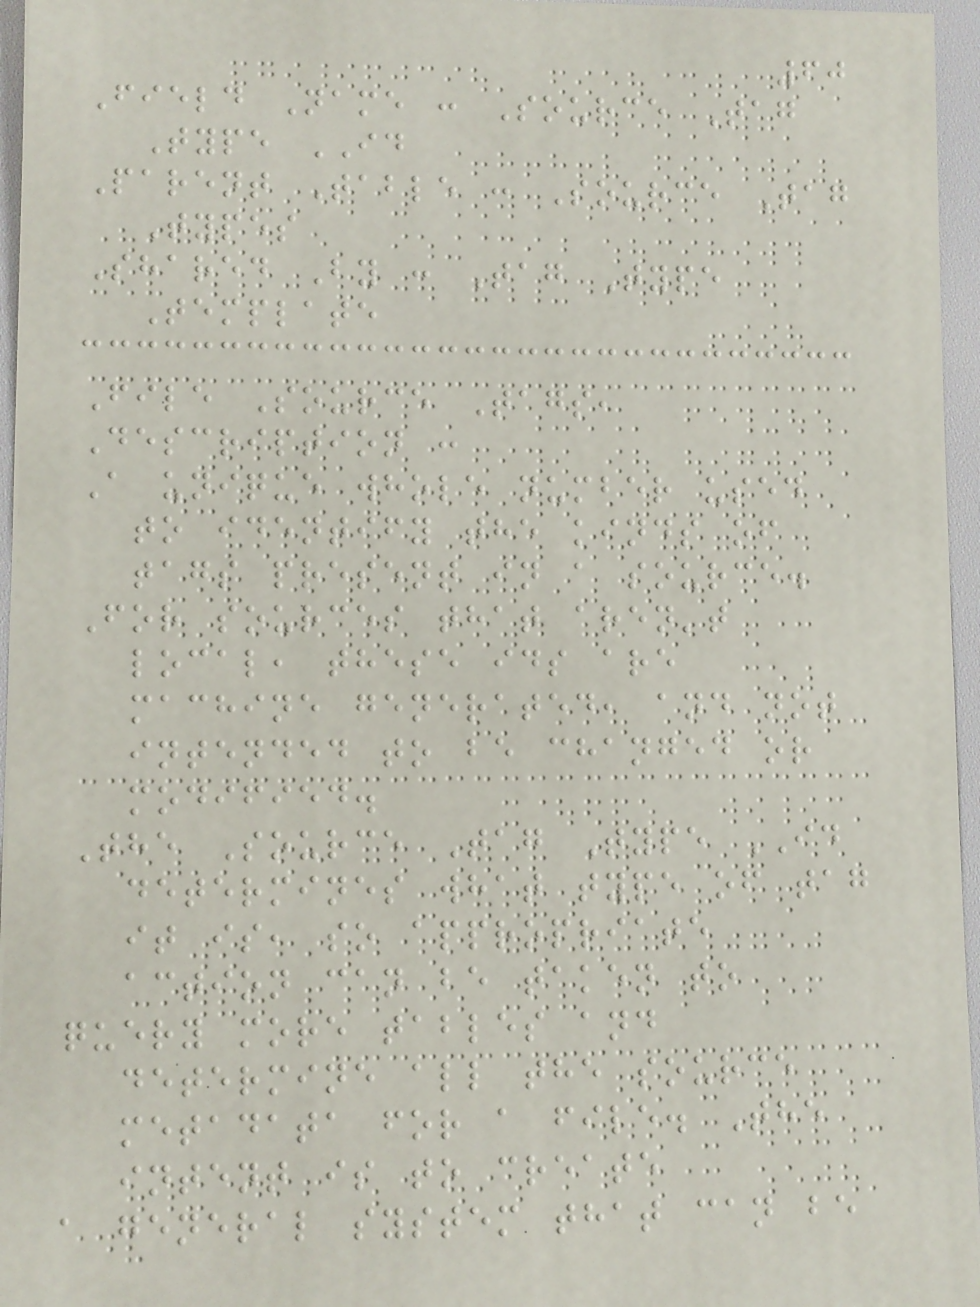60
Field Name : Source Tag
Type ID
Parent Table : Source Tag
Types
Shared By : Tag Type
Template
File Source Tags,
Description :
A unique whole number used
to identify the kinds of
tags present in a source.
For sources that aren't
local, these ids are
machine generated, and not
intended to be changed or
modified.
The Source Tag Type ID
determines what type of tag
it is, so appropriate
action can be taken to
query more tables and
determine all the source
metadata for a file. The
intent is to create
a general system that can be
